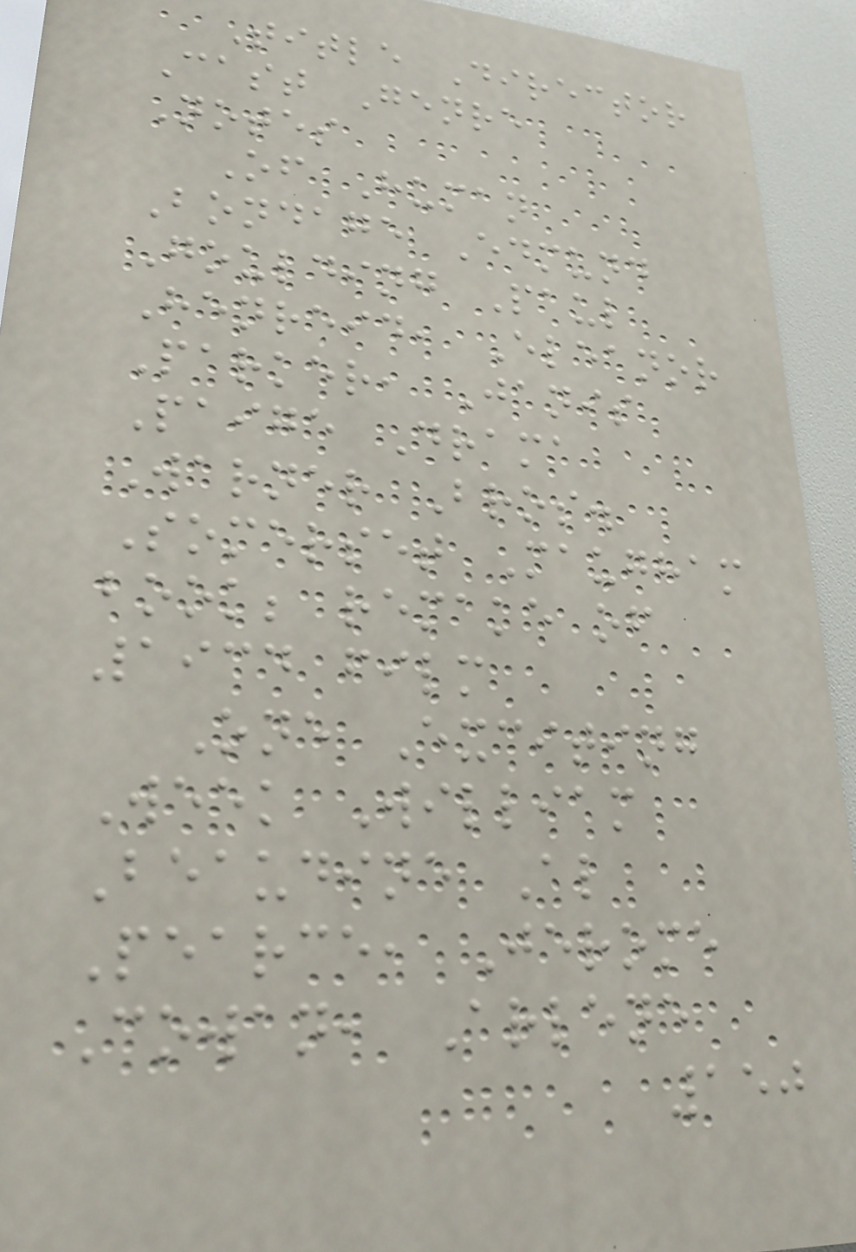Title Director
Cast Genre
Notes
Of Human
Bondage Edmund
Goulding Paul
Henreid, Eleanor
Parker, Janis
Paige Drama
Warner Bros.
Somerset Maugham
book; remake of
1934 film
One Exciting
Week William
Beaudine Al
Pearce, Jerome
Cowan, Arlene
150
